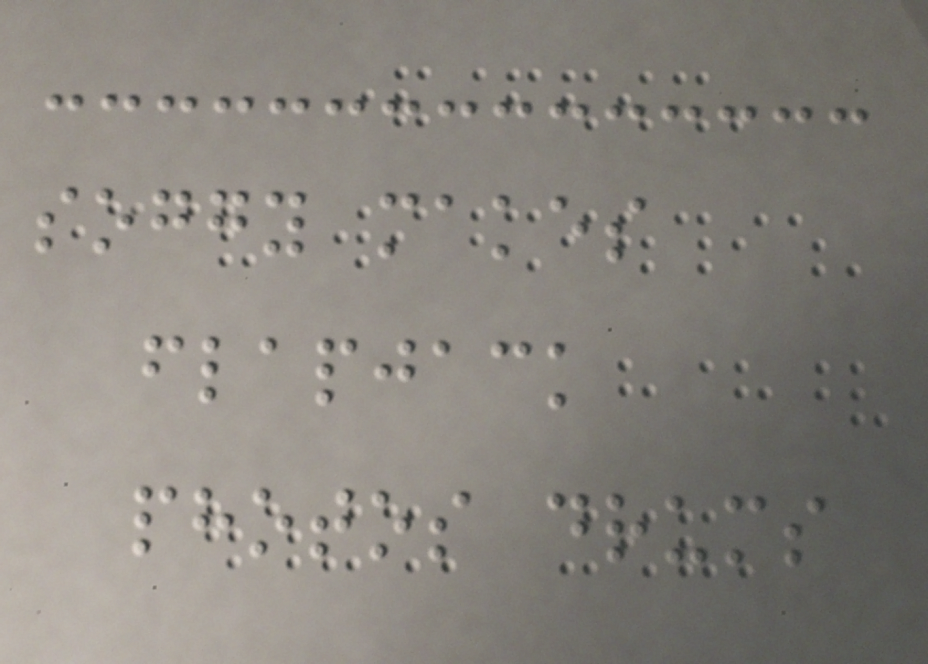soggy makes
flapjack
photos drums
